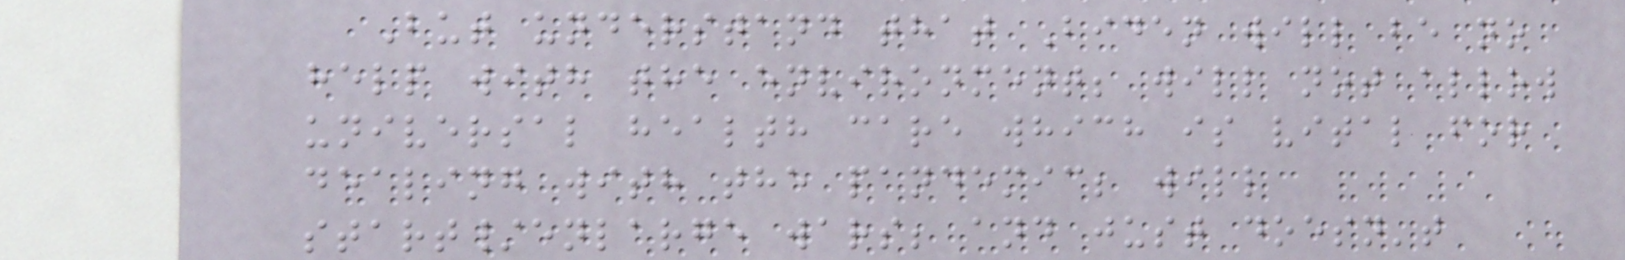But understand that Biden will be no
help with the environment; will not allow
universal health care which is vital for
dealing with the pandemic; will
start/enlarge wars; and just doesn't
